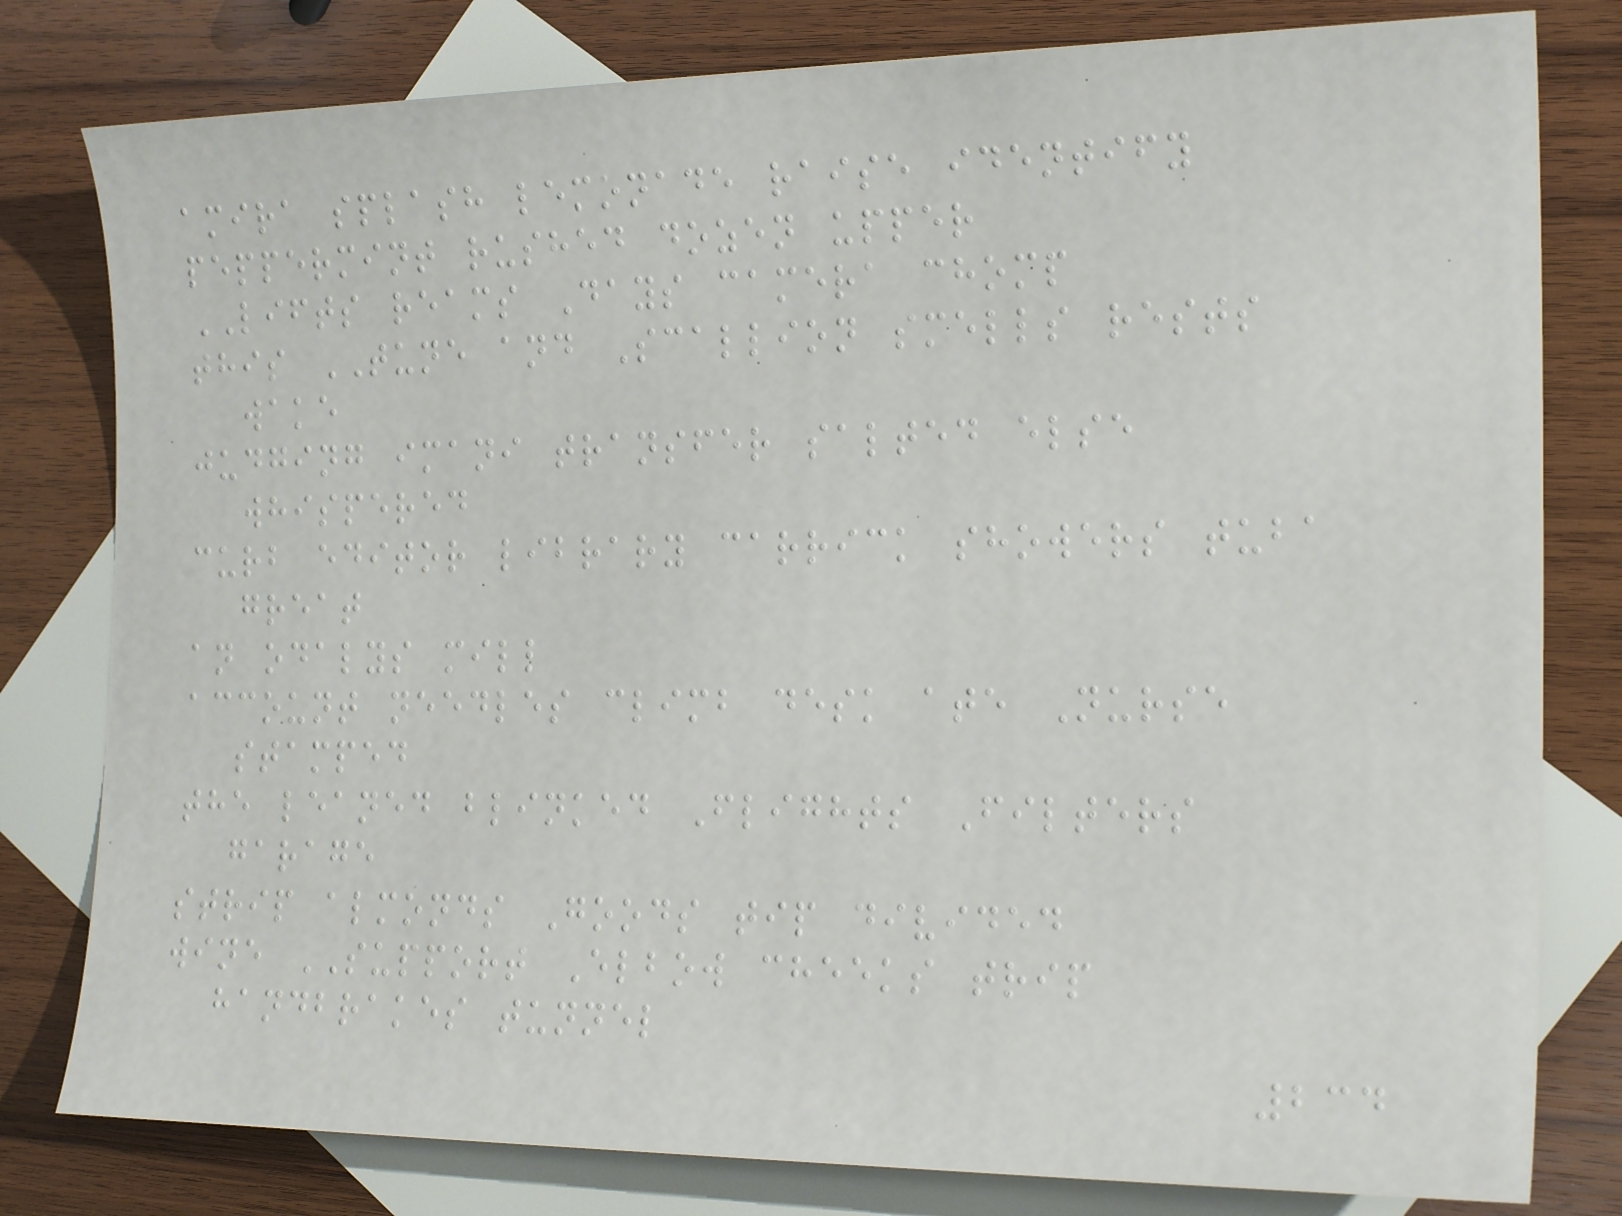amira splash lemonade raise identify
peppermint rushed dozen upper
LIFTS reams Days camera chomp
this TUNE and Scallion smells rests
wake
judging imani transfer salted else
whispered
curb editor library carrick showers tuba
great
an odalys mill
account needles climb desk ate Nurse
stamped
the leaned blinked Flights Filters
garage
strip almonds Goods tip divided
wine SUPPORT Elbow cheeks trip
handbrakes tunnel
234
